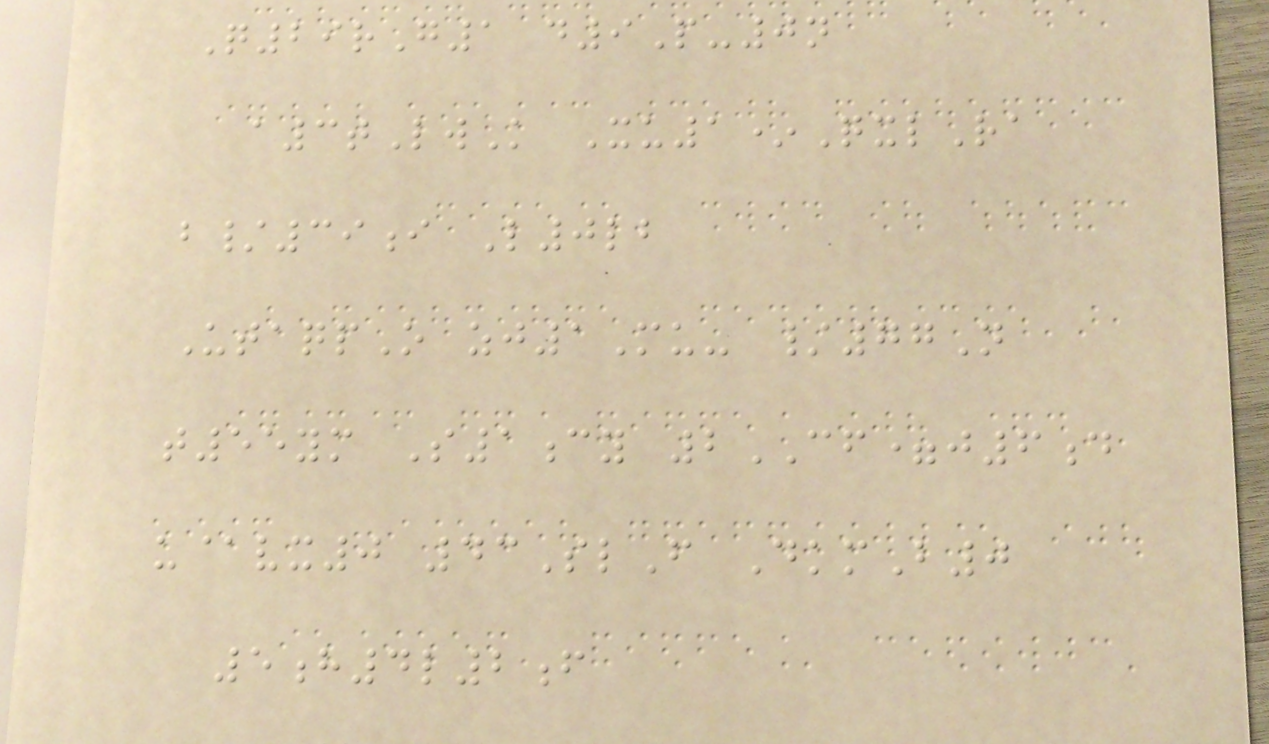Q29rG1 d9P-0n
a3tLwK Xu1*QxlRa
b/39i L0lb
UtaqpO zj1Mu- /77N
t55ym S1cy 2CF=j6d
u@vx0 43SlF DkmB0
5h4l2f
